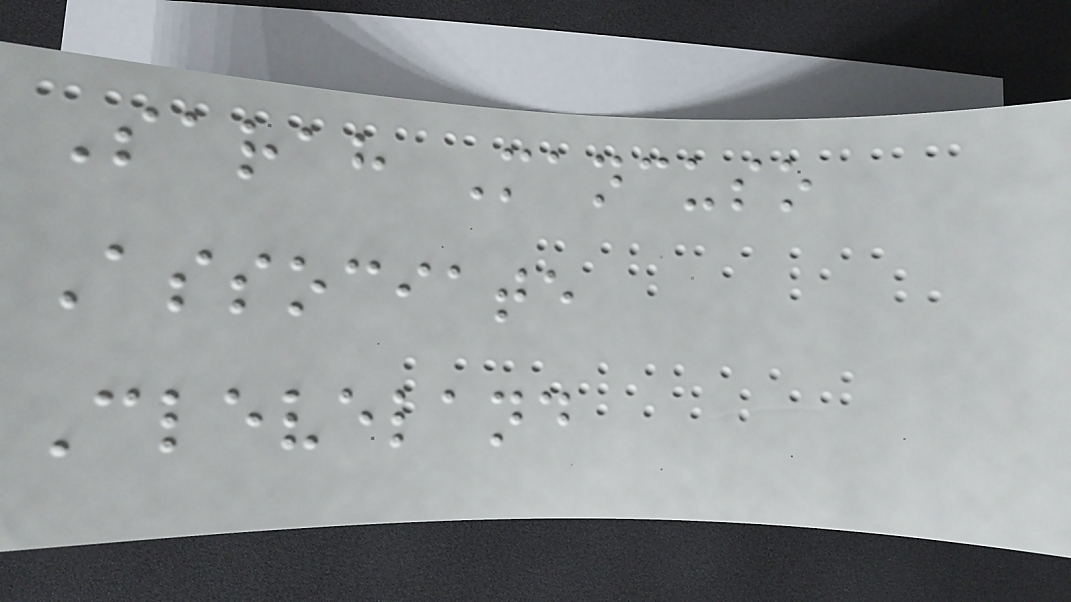Sarah Mancuso
Associate
Cleveland
